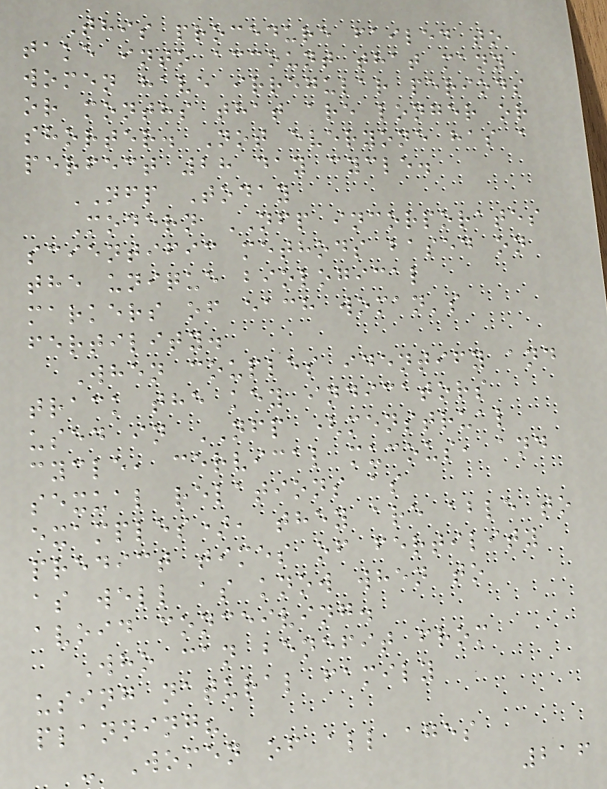This procedure failed to
take into account that many
women have irregular periods
or months that are longer or
shorter. Not everyone has a
perfect 28 day cycle.
NFP Today
Modern NFP incorporates
scientific methods based on
the unique biological
markers of each woman's
fertility.
When couples identify and
track the key indicators
used in NFP (menstrual
cycle, cervical mucous, and
sexual relations as
examples), they are able to
predict times of fertility
as well as know when to
avoid conceiving.
Who can benefit from
using natural family
planning?
- Women of all ages
216
